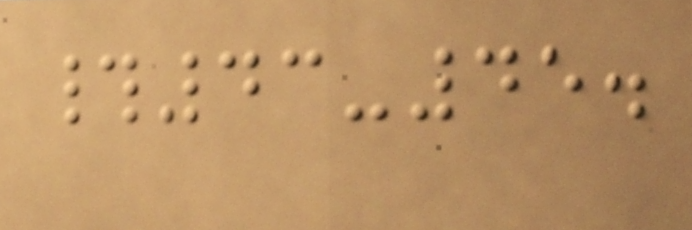#43-45.
